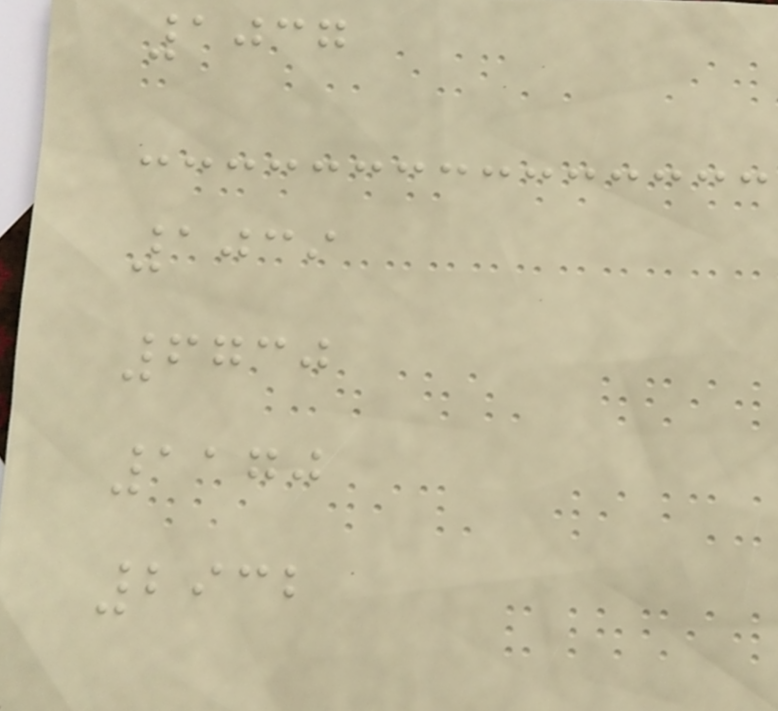1037
1039
6730
1170
2932
